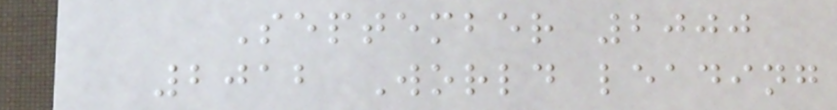September 2000
2012 World leading
